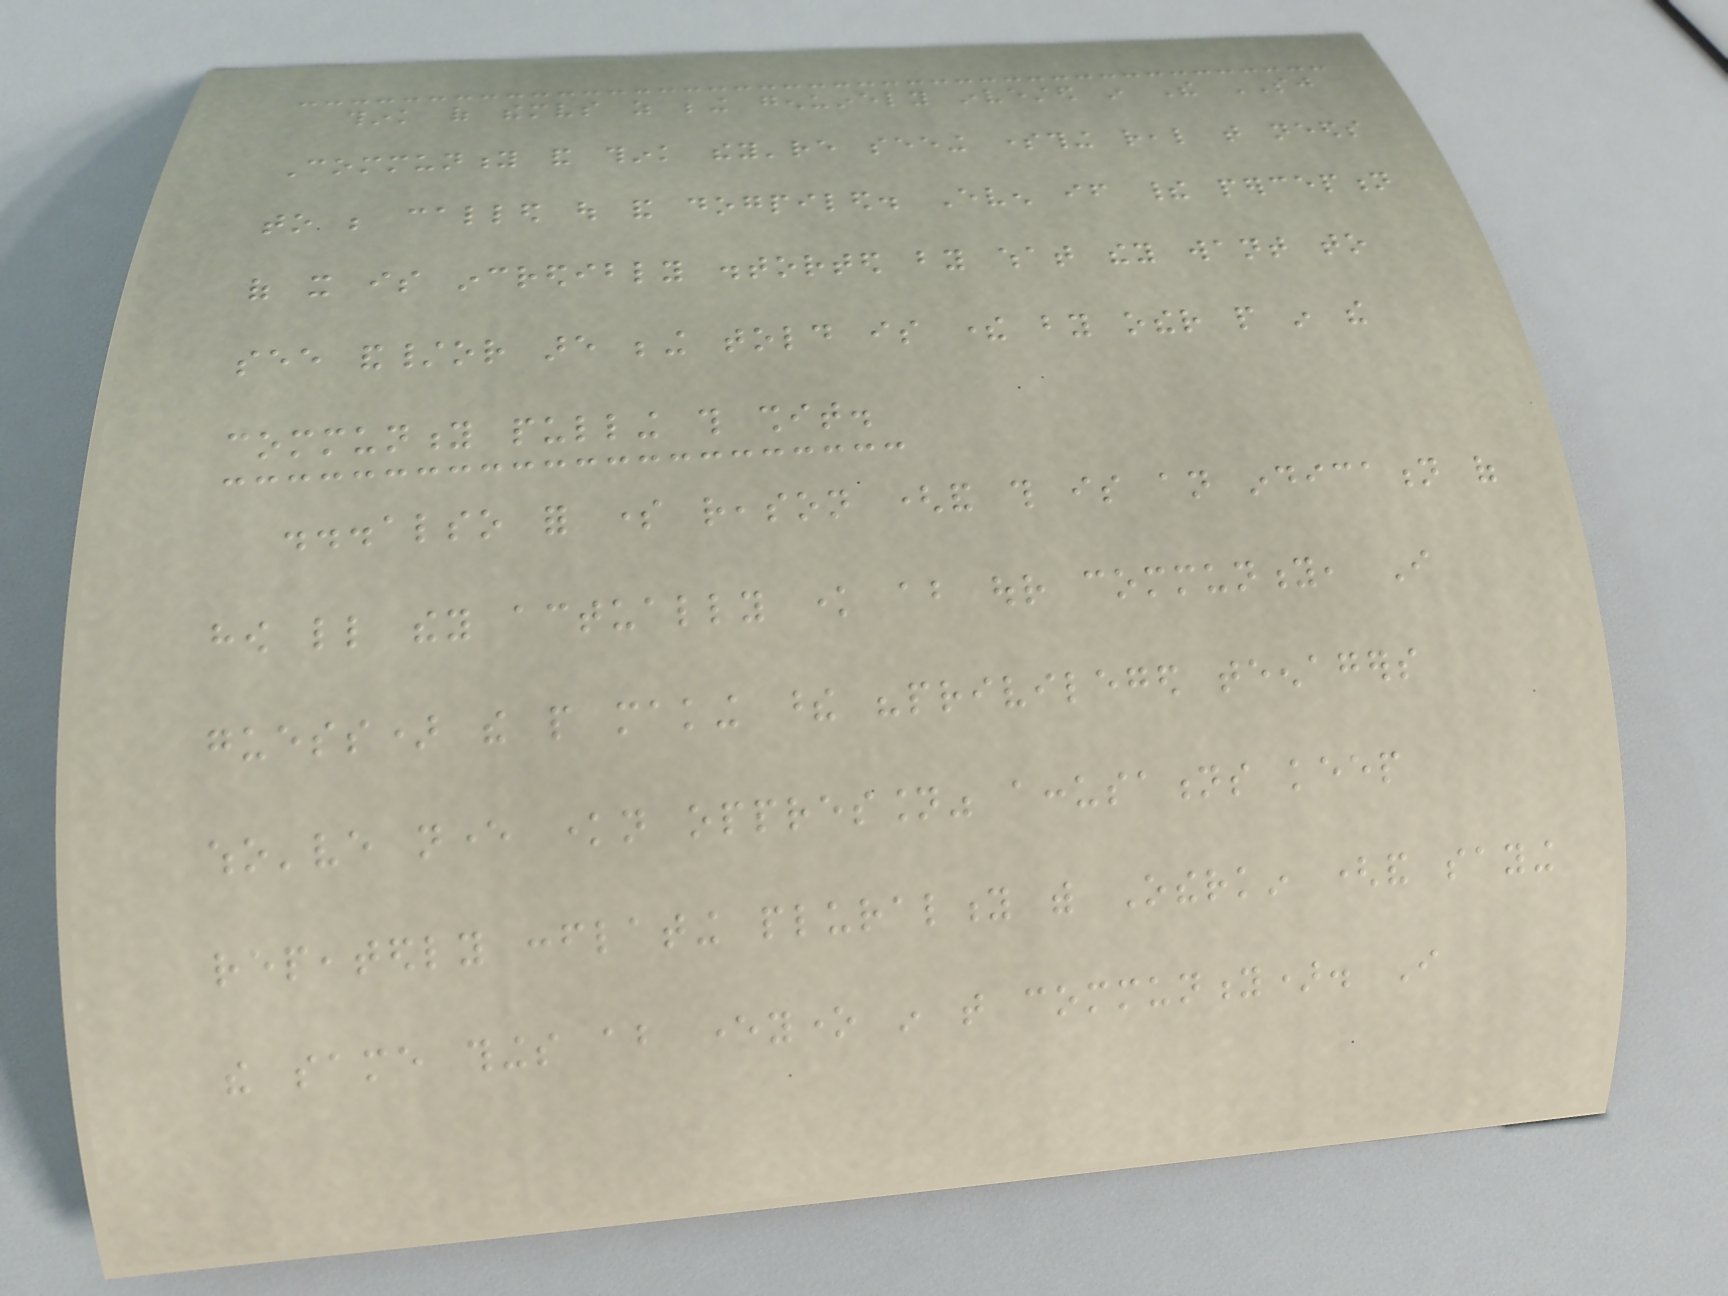think of themselves as being genuinely invested in The SJ
Community and think they're seeing something real that needs
to be called out and dogpiled. Even if their perception
of it is incredibly distorted by what they want to
see and/or are being told is there by other people in the
community pulling this shit.
...also for some reason (and this is an indication of
how little they actually know about our community, I
guess) the people making these "privileged teenagers
who've never known oppression" accusations keep
repeatedly conflating plurality with Otherkin (and saying
the same things about everyone in that community). I
